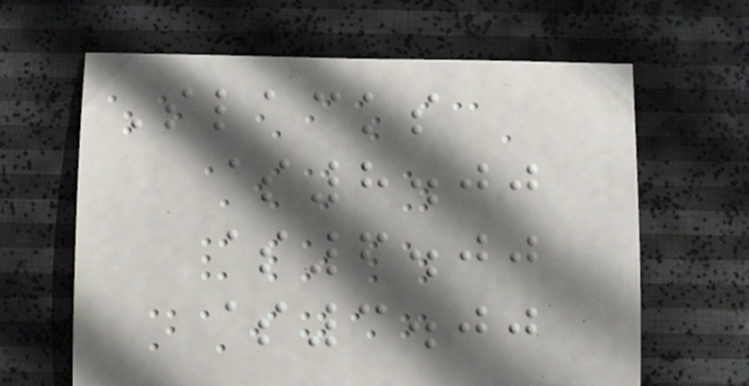Slacks
$8.00
$6.00
$3.00
